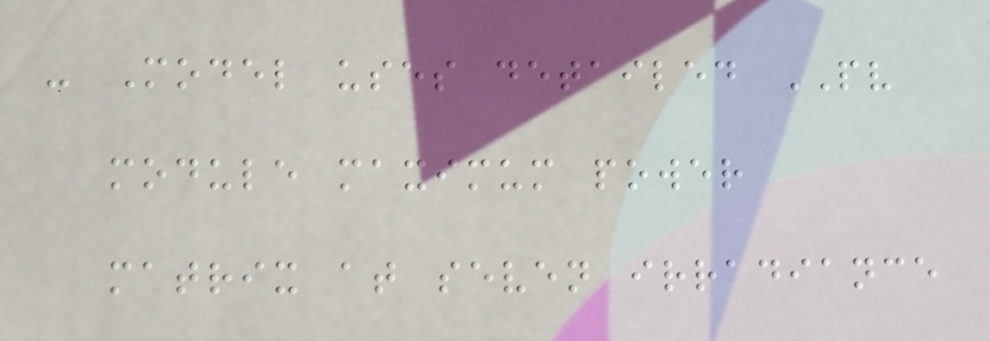- Model uses detailed PV
module maximum power
matrix at seven irradiance
